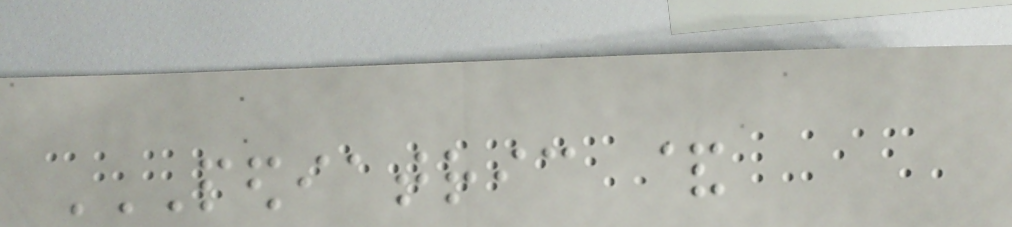PEDIATRIC &
